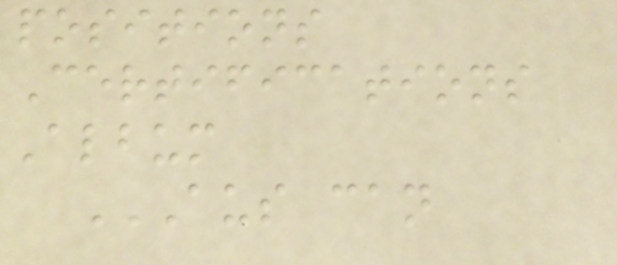positions
Certifications
Album
AUS CAN
